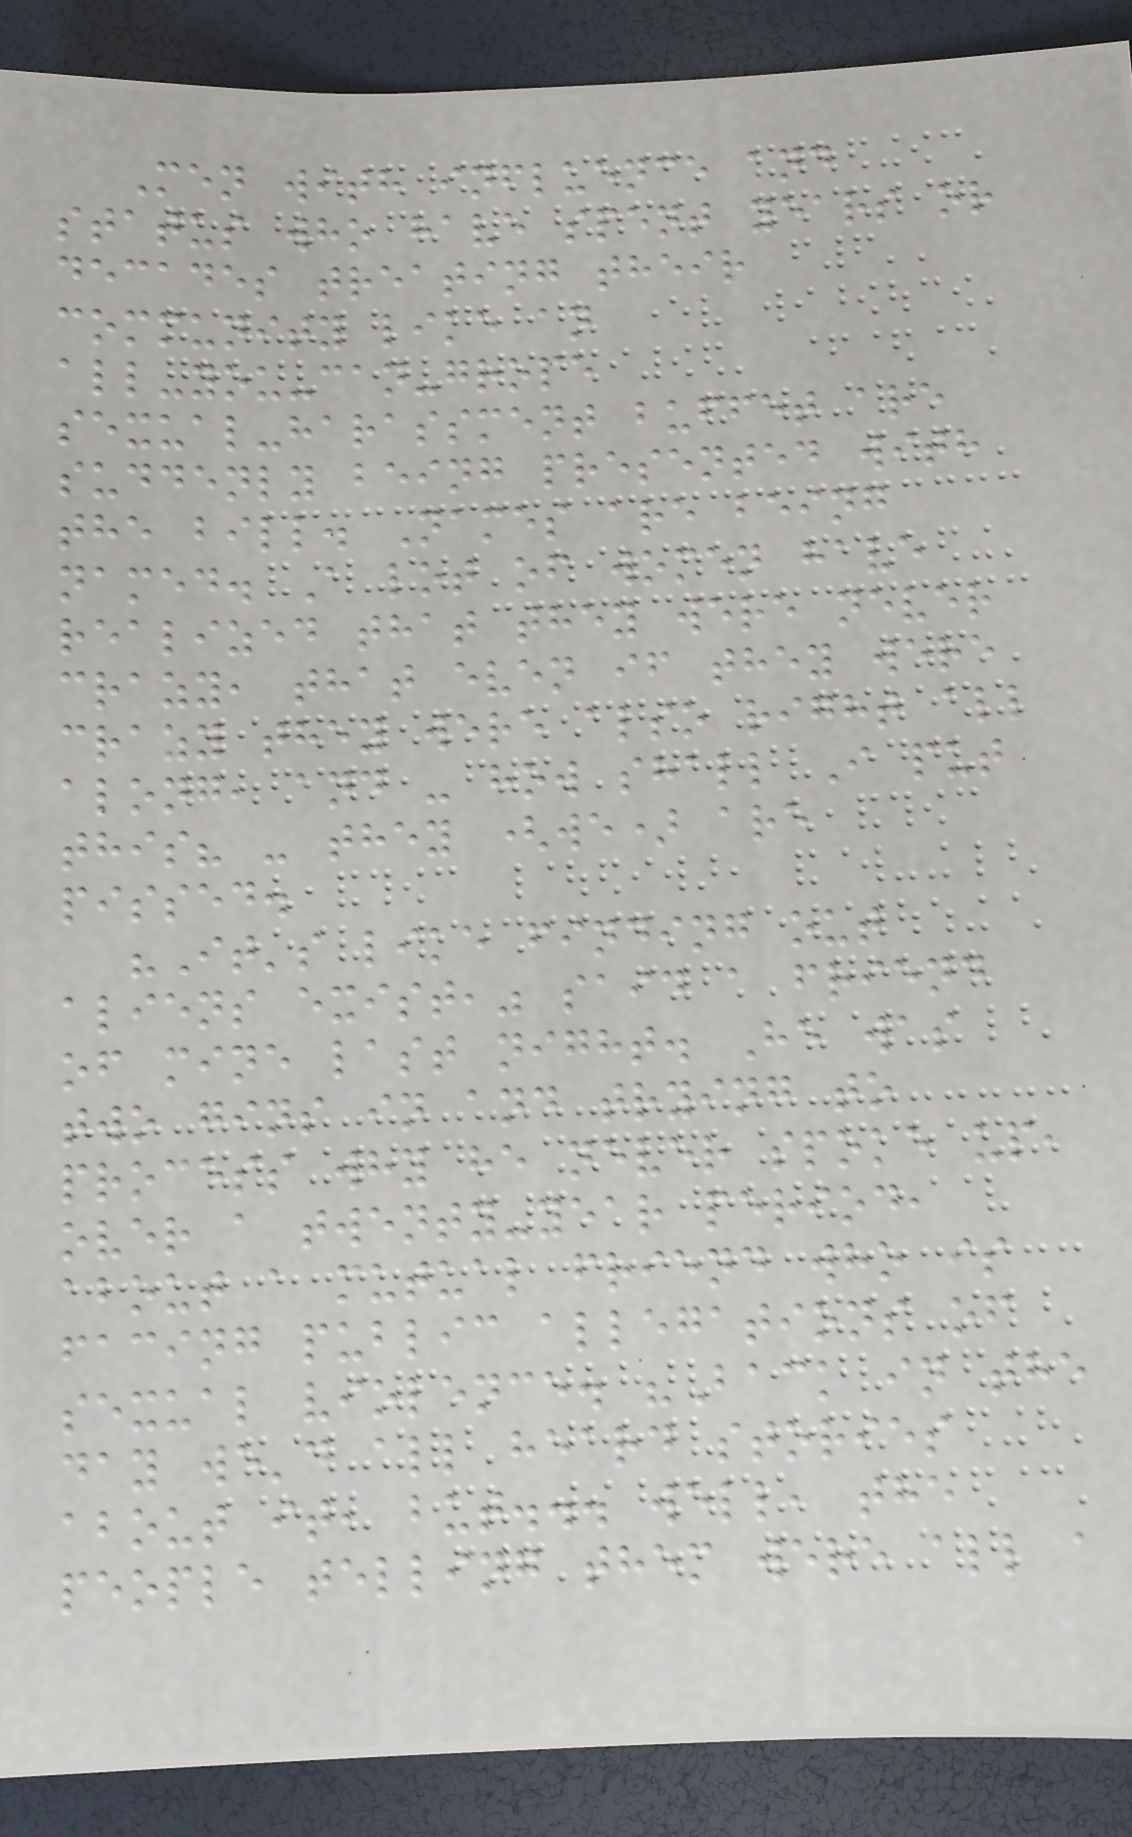Men with influence and
status who have spent years or
decades treating their
community like an
all-you-can-grope
sexual-harassment buffet are
suddenly being presented with
the bill. Names are being
named. A lot of women have
realized that they were never
crazy, that even if they were
crazy they were also right all
along, and - how shall I put
this? - they (we) are
pissed.
"It's like finding out
aliens exist," said a friend
of mine last night. He was
two gins in and trying to
process why he never spoke up,
over a twenty-year period,
about a mutual friend who is
facing public allegations of
sexual violence. "Back in the
day we'd all heard stories
about it, but... well, the
people telling them were all a
